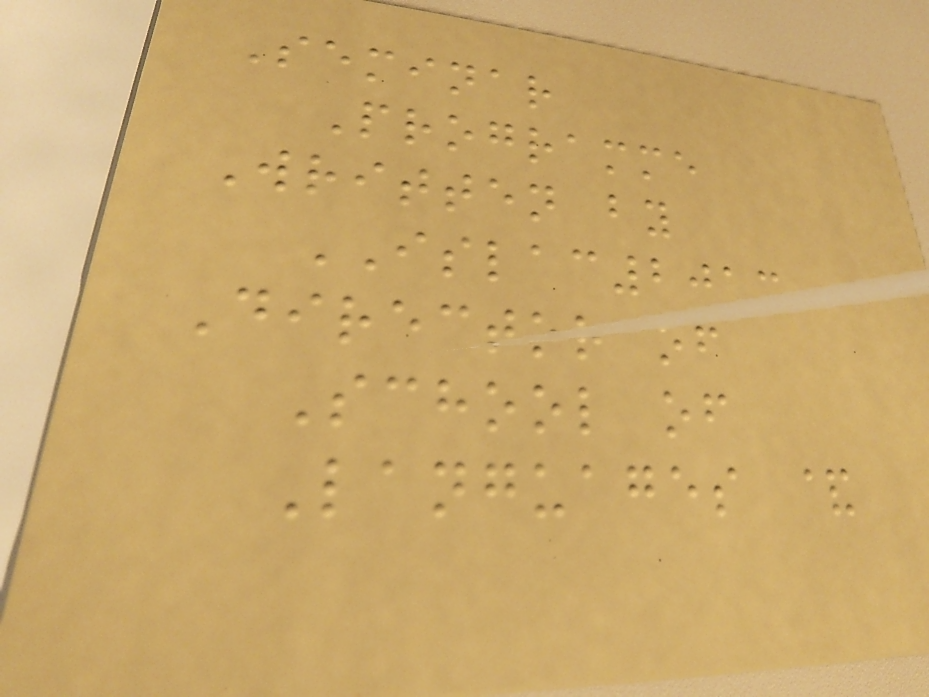Seminar
Programme
Written by
ISLAC2013
Director of
School of
Languages &
